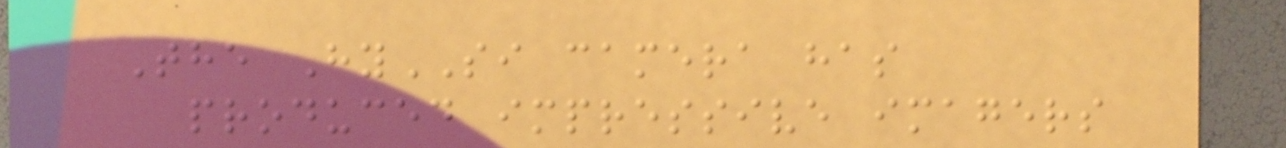The HySI camera has
produced impressive imagers
